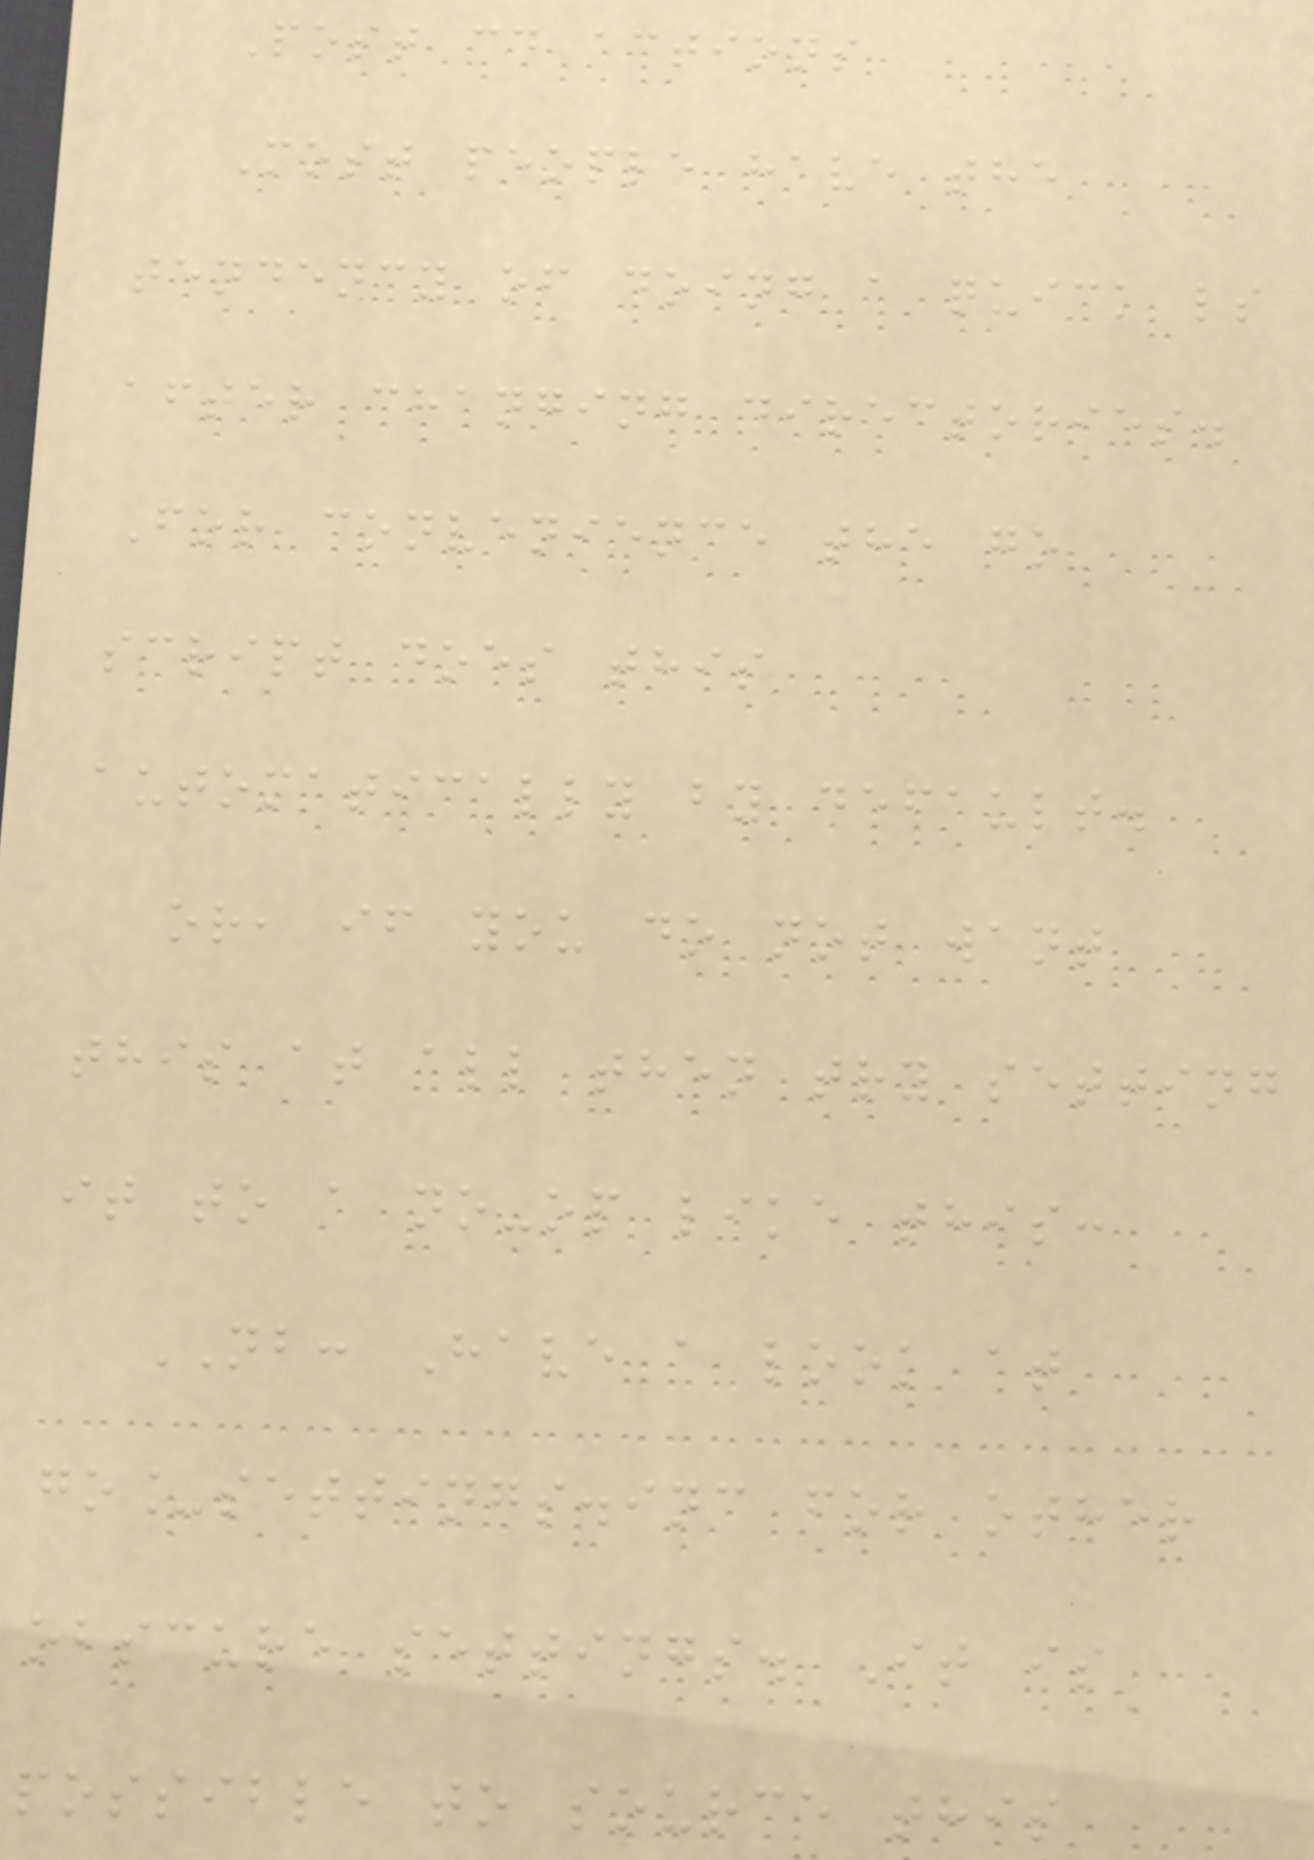Post cd actions
Most people have the
tendency of doing a quick ls
after changing directories.
For convenience the go
script does this
automatically by default.
or, if you do not want
this at all then try setting
it to a no-op like this:
NB: Have a look at
go_settings.inc for other
obscure settings. It is
possible to source this
